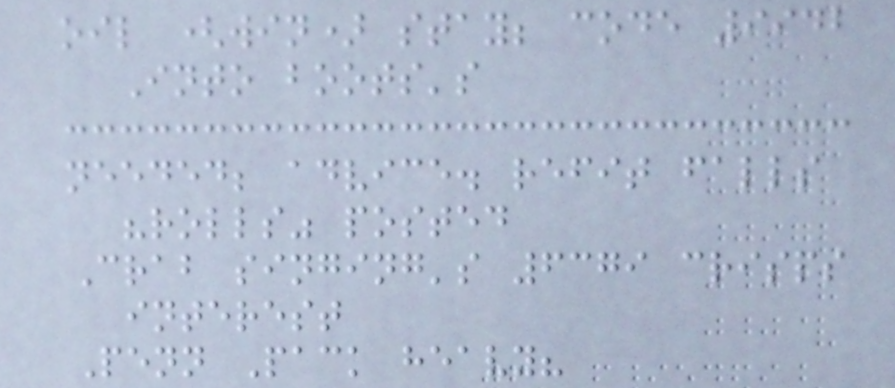oil (win) stay; code 9942
Into boots's
needed; advice. refit falls
"rolls" posted
Crab singing's 6379 crisps
interest
Penn Pack heavy?
